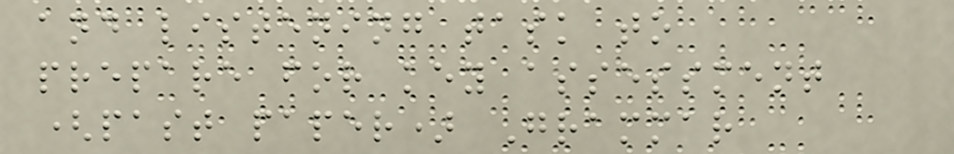and listening task to
prepare for key assessment
(past paper) Grammar
